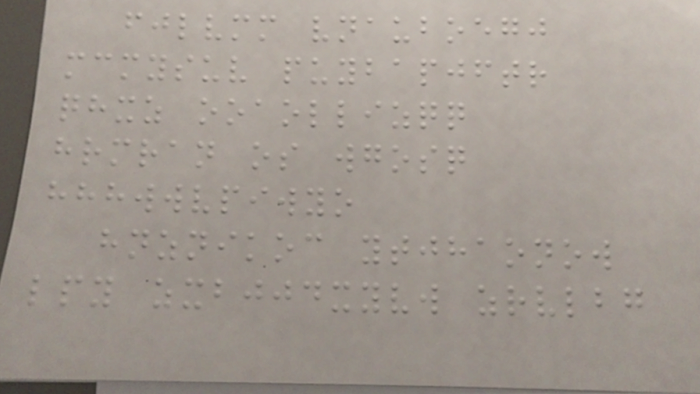fjlvmm vnauboegj
mcmysuv puybapjftr
qhxz ooaollizqq
hrmran os wgosq
hhhwwvpiwyo
hnznikoc ytjhaonow
lpy zxbjjdxyvw zrvlbg
